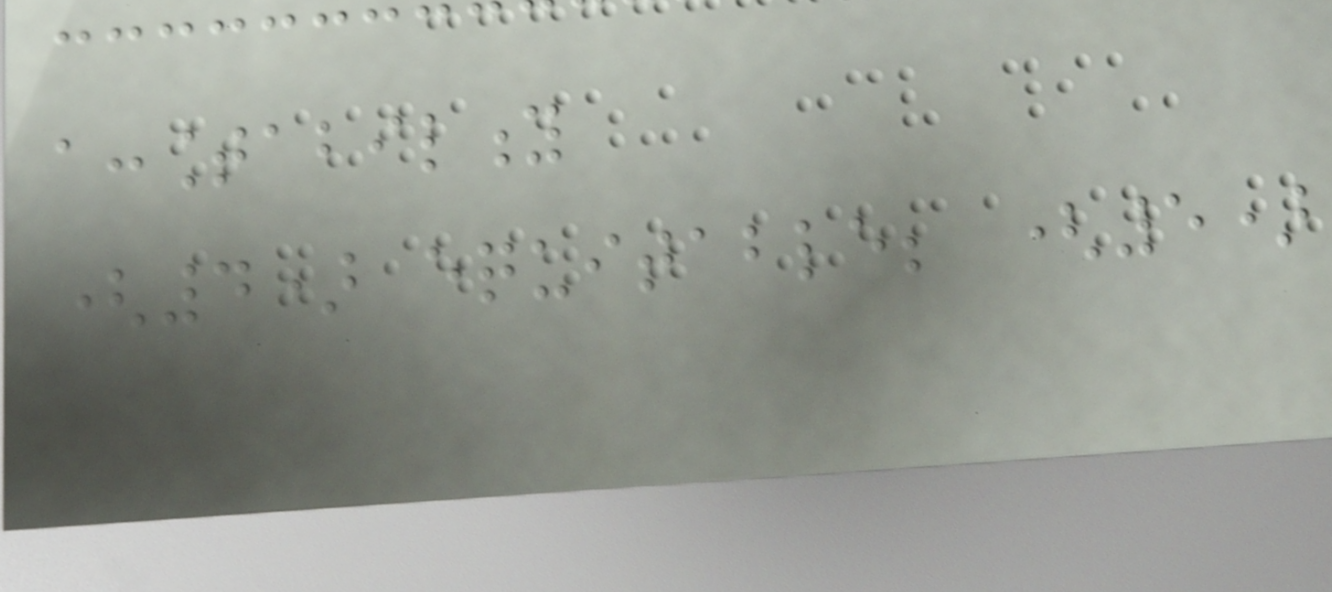accountability
(4) equitable; (5)
